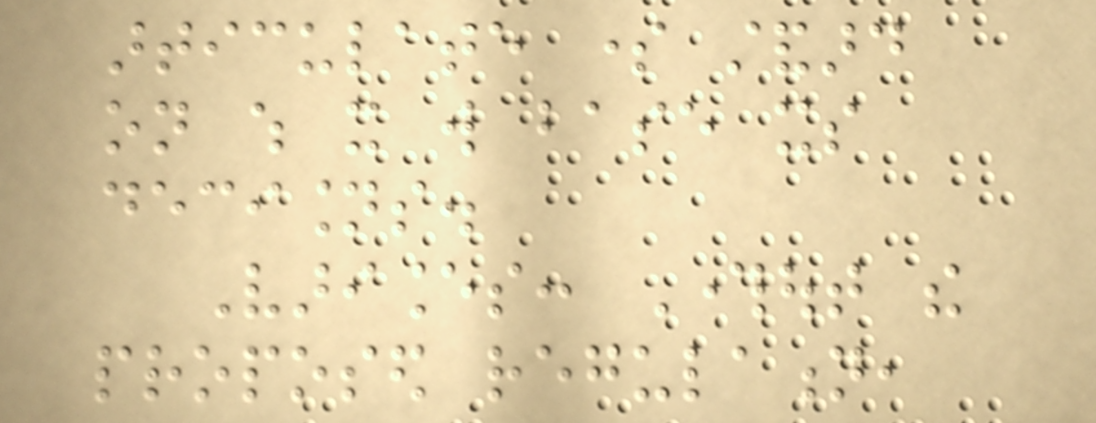articulate some standard
on which it will base its
decisions.
Variances: Throughout the
proposed regulation,
